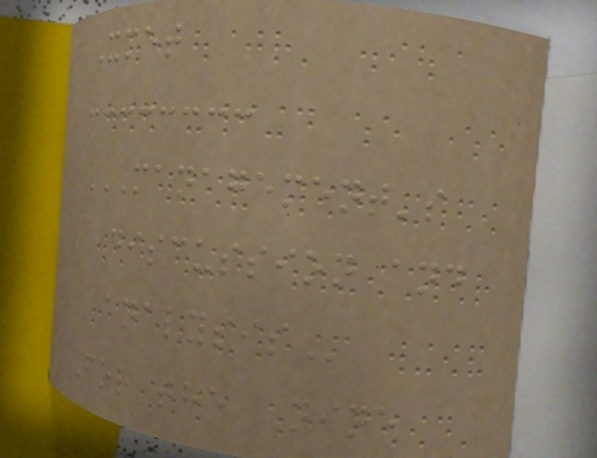Xmet
MANAGEMENT'S
DISCUSSION AND
ANALYSIS
For the Nine
